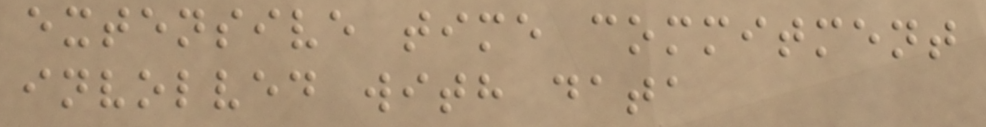extensive time commitment
involved with data
